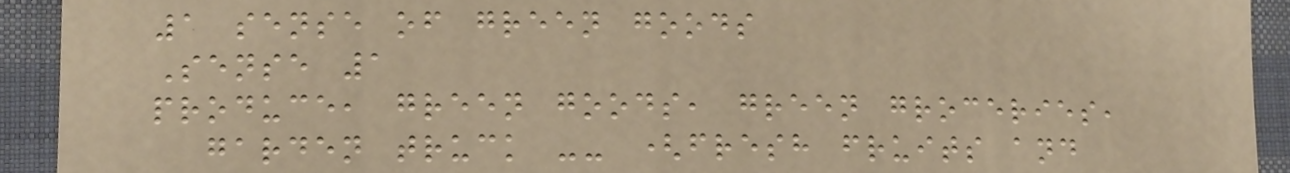1 sense of green goods
Sense 1
produce, green goods, green groceries,
garden truck -- (fresh fruits and
